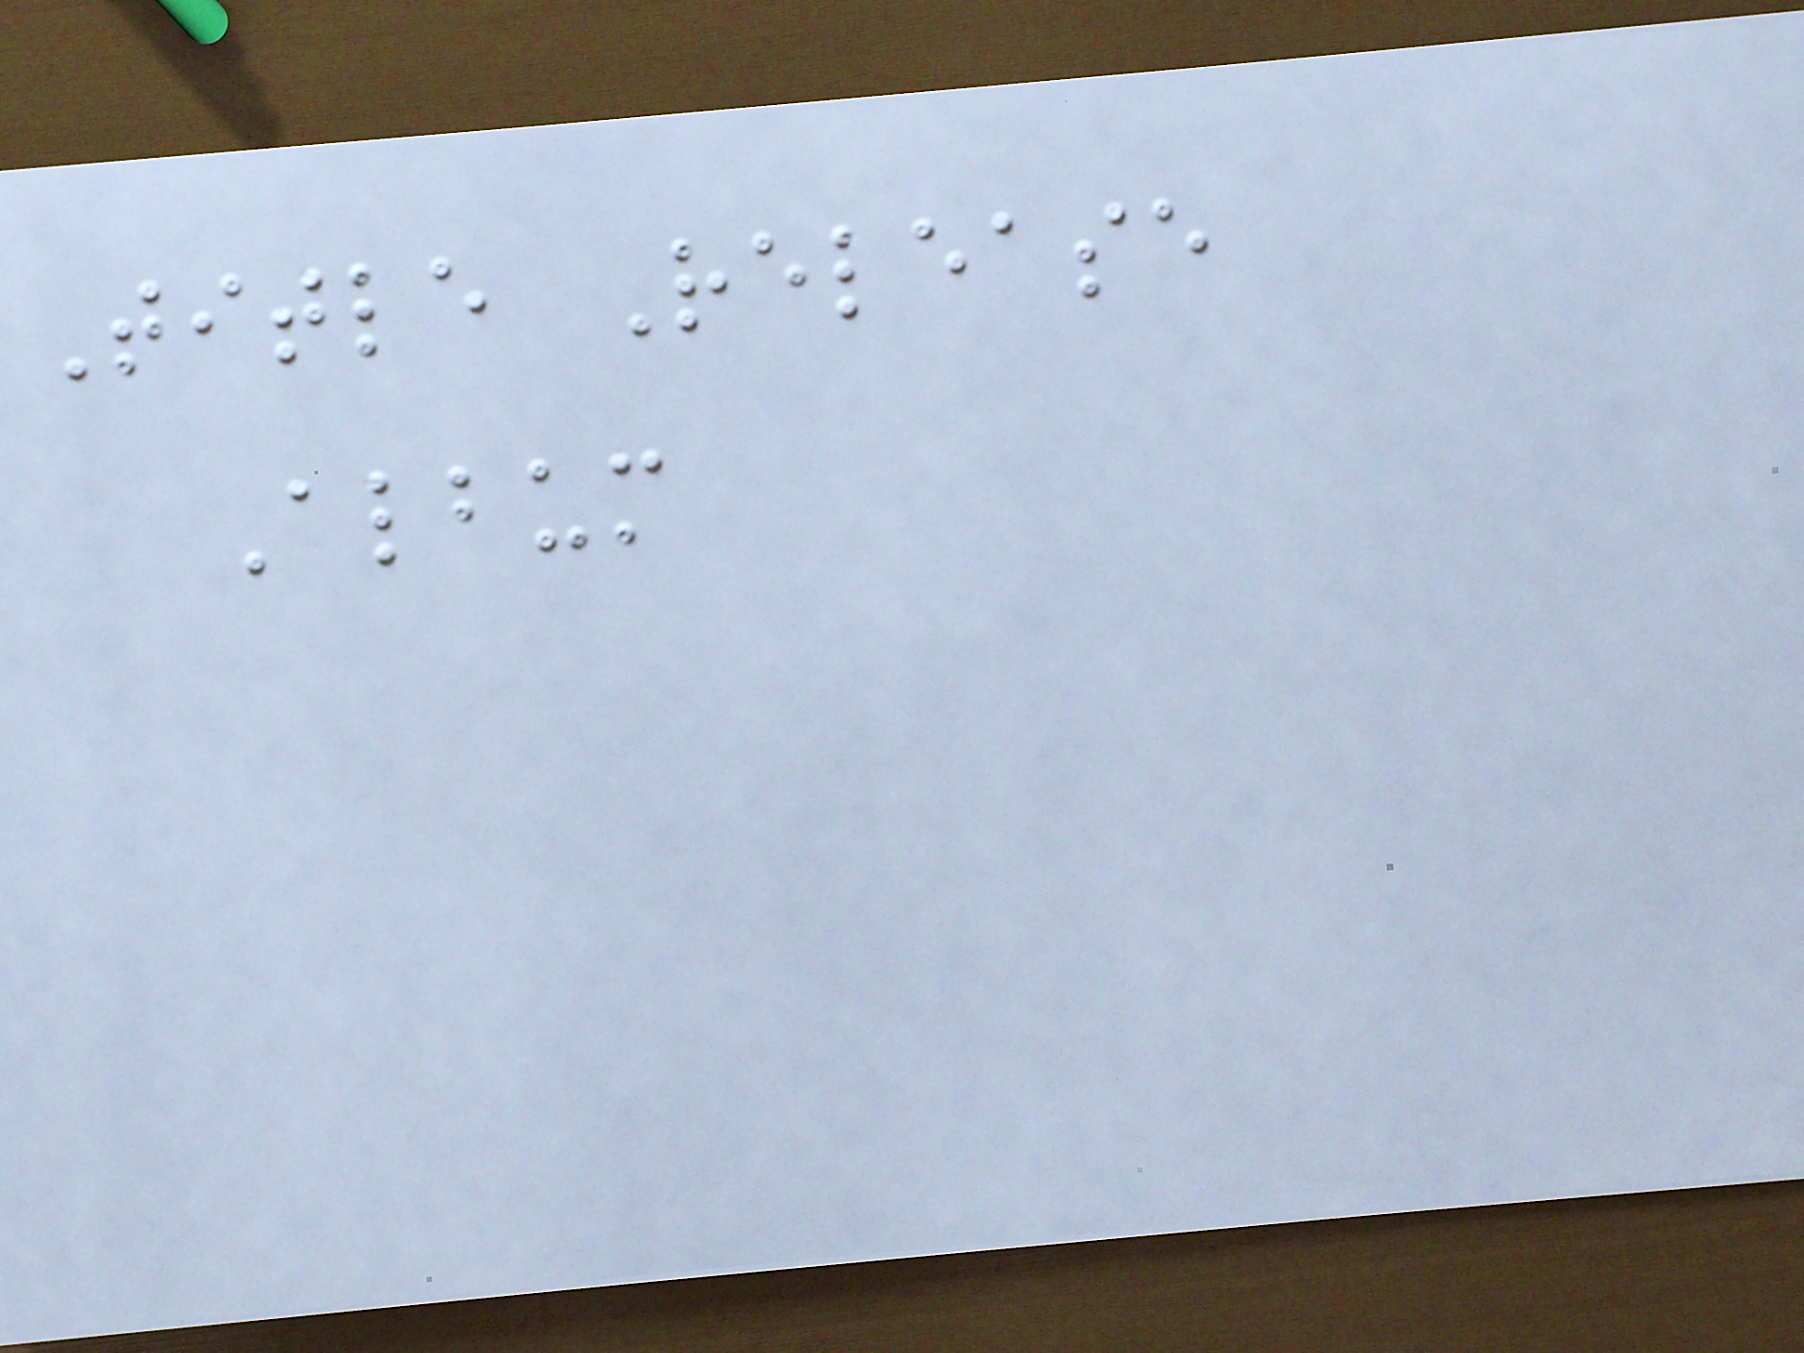Title Release
Album
